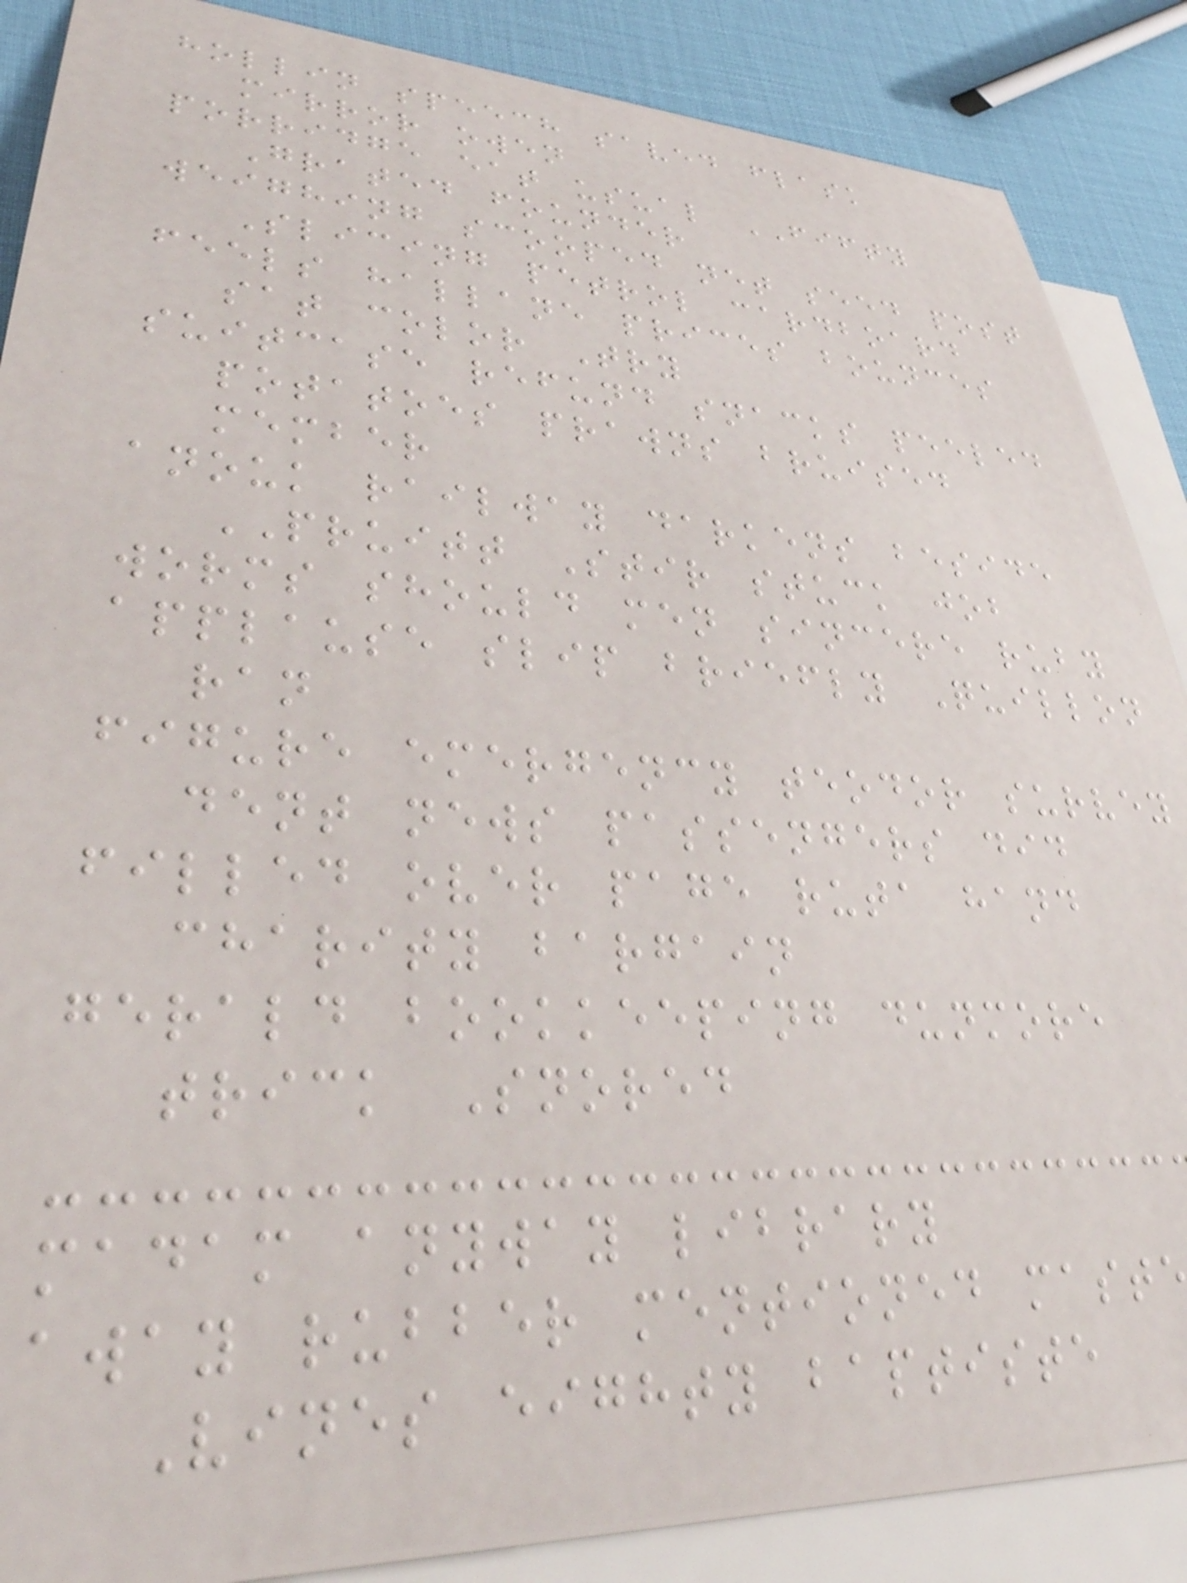hollin speech saved flask
mirror owen
porridge eat usual FIFTY
Grated founder
weighing scooped net seed post
Slicing petrol cardboard
feels hallane prices bounces
sat color Try
suitcase refund snacks peeled
potatoes prawns bruised
member
anouk railway darkens beside
PRUITT Stir stuck job
worms should men sincere ruby
applause slip briefly Quillon
ran
figure emergency teodor survey
dent news passengers did
filled over page ruta hand
charity bargain
gerald bookkeeping dunmore
trick Snored
madam anyway library
away rubber mentioned mast
Vines eighty baptiste
